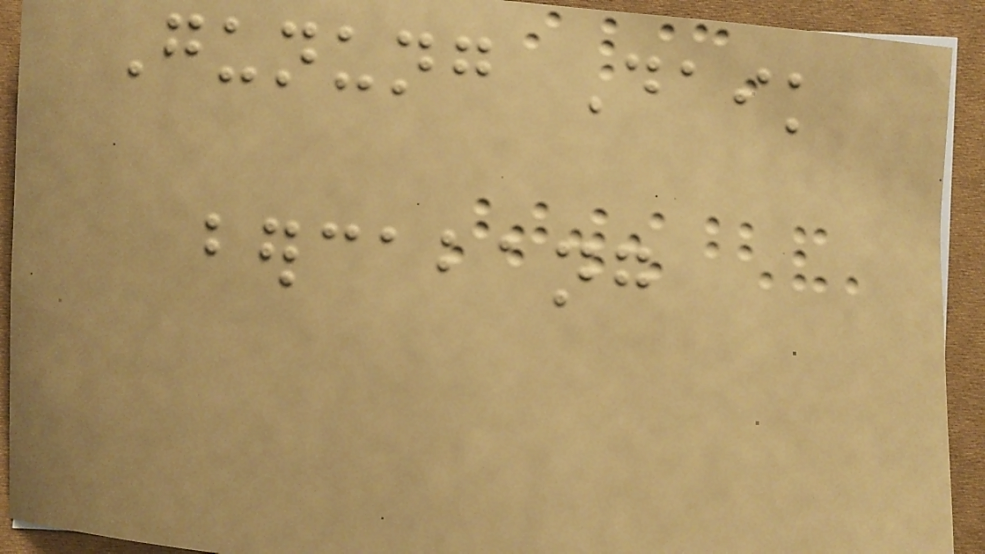Gunung Daik
bercabang
